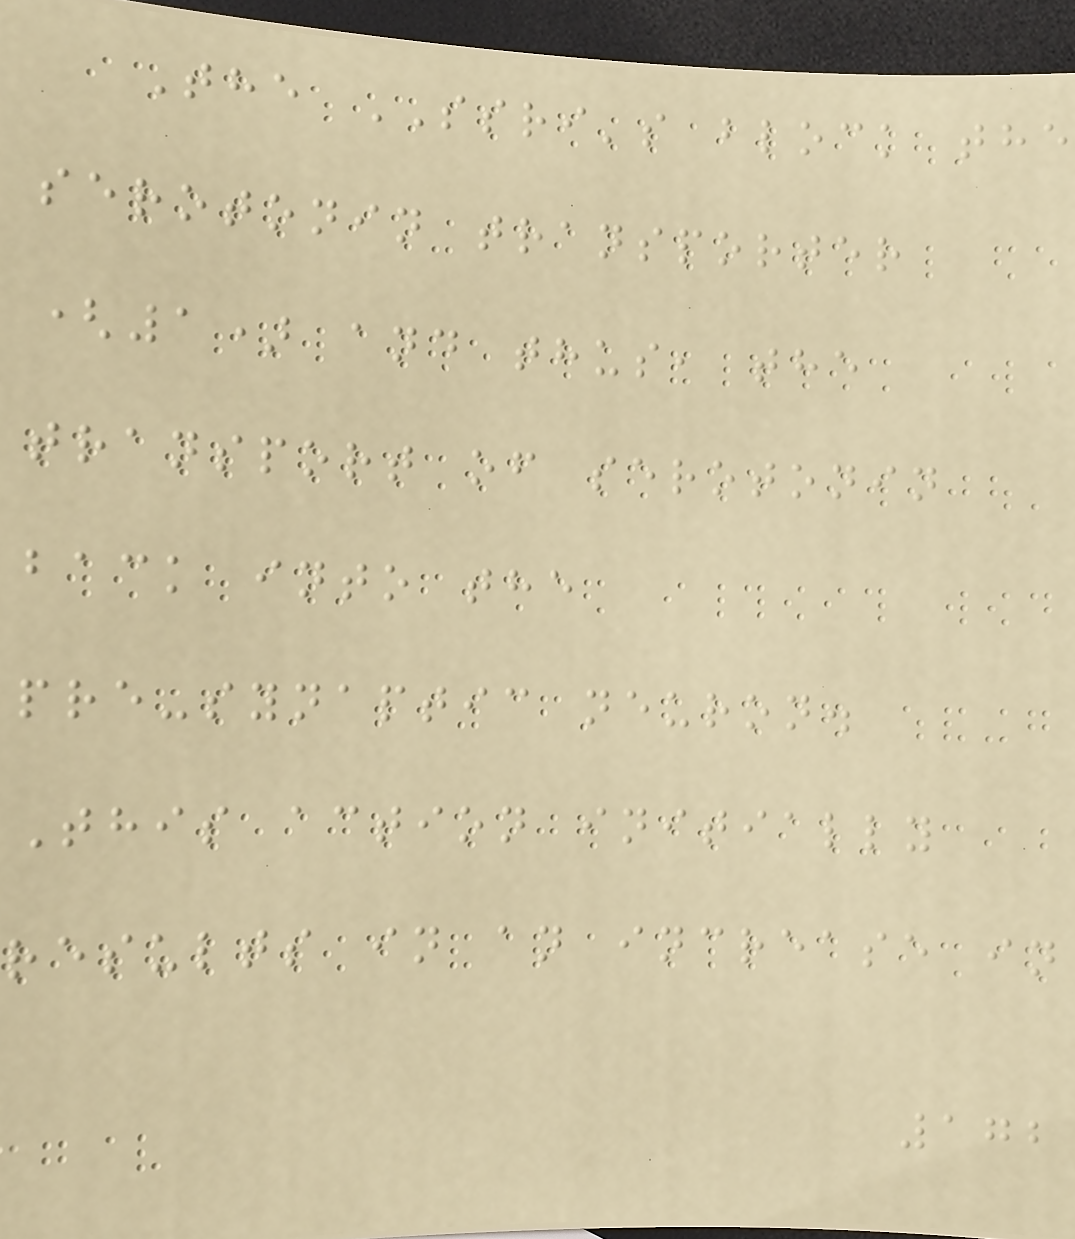The SSRI's block the
serotonin transporter
(1) and thus, the
transport of serotonin
back into the
pre-synaptic neuron.
This action initially
results in an increase in
172
